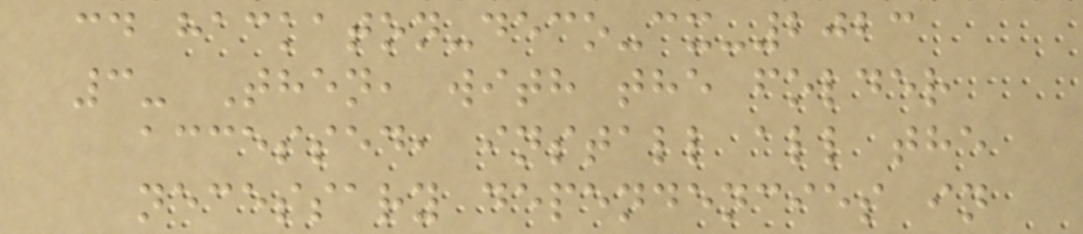cd hackaton-deco-cx-2023
3- Then, with the folder
accessed, install all the
necessary dependencies in
